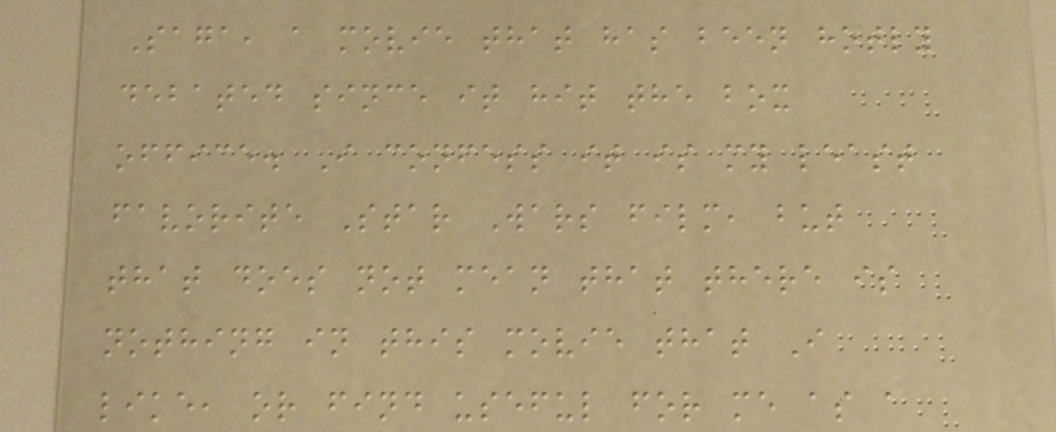Saga, a movie that has been hotly
debated since it hit the box
office. I confess it is my least
favorite Star Wars film, but
that does not mean that there is
nothing in this movie that I
like, or find useful for me as a
